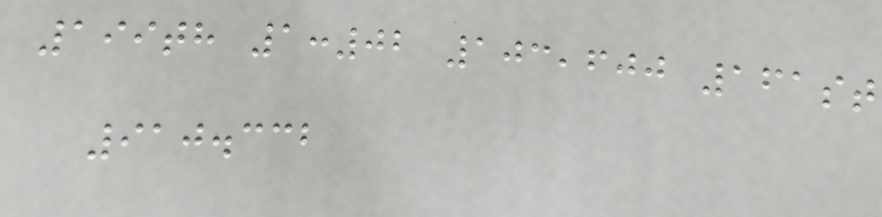199th 1:02 103,600 161st
910.332
